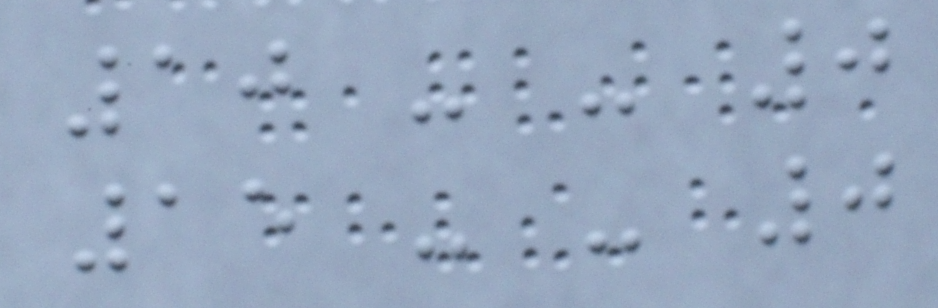10 - - 0
15 - - 0
